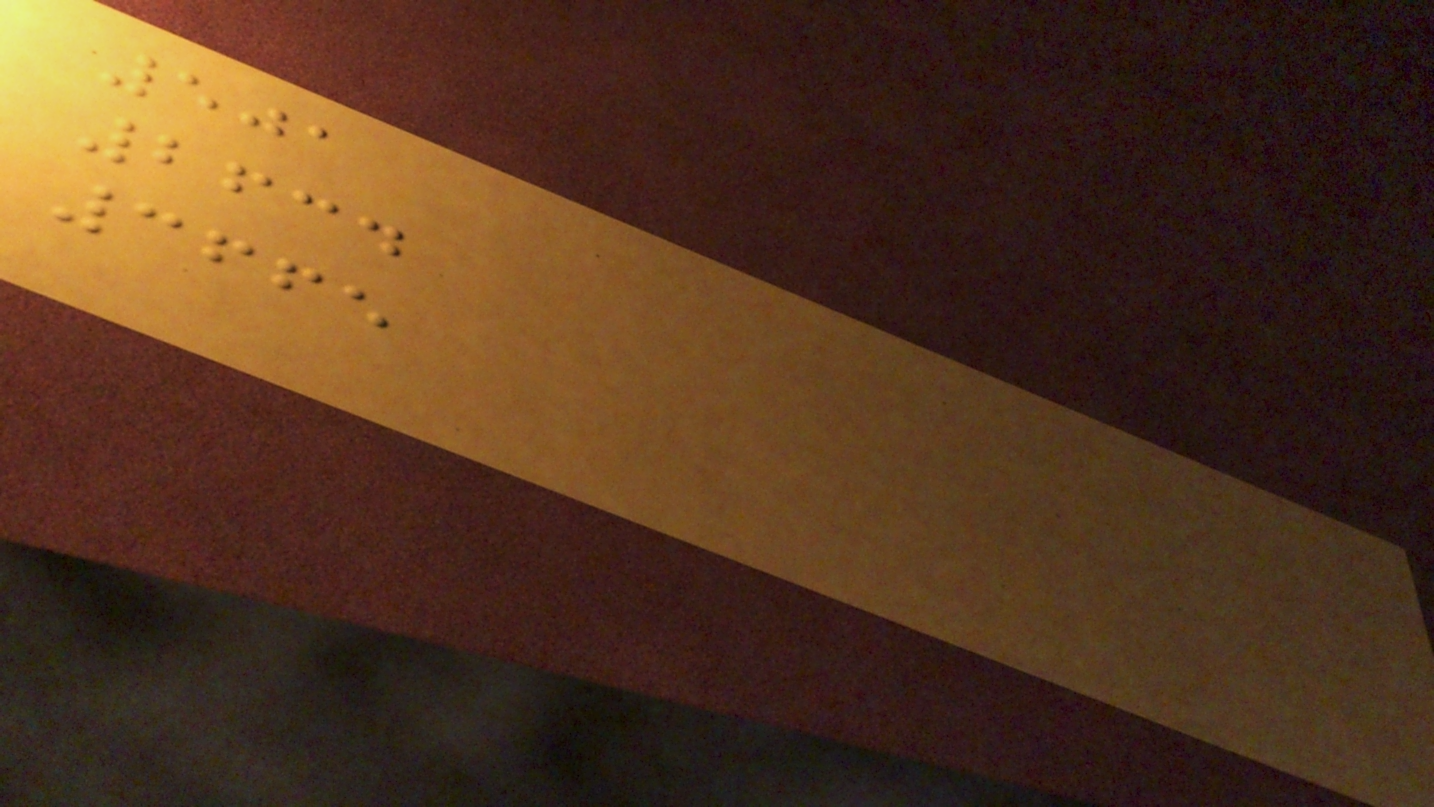501
2634
3665
